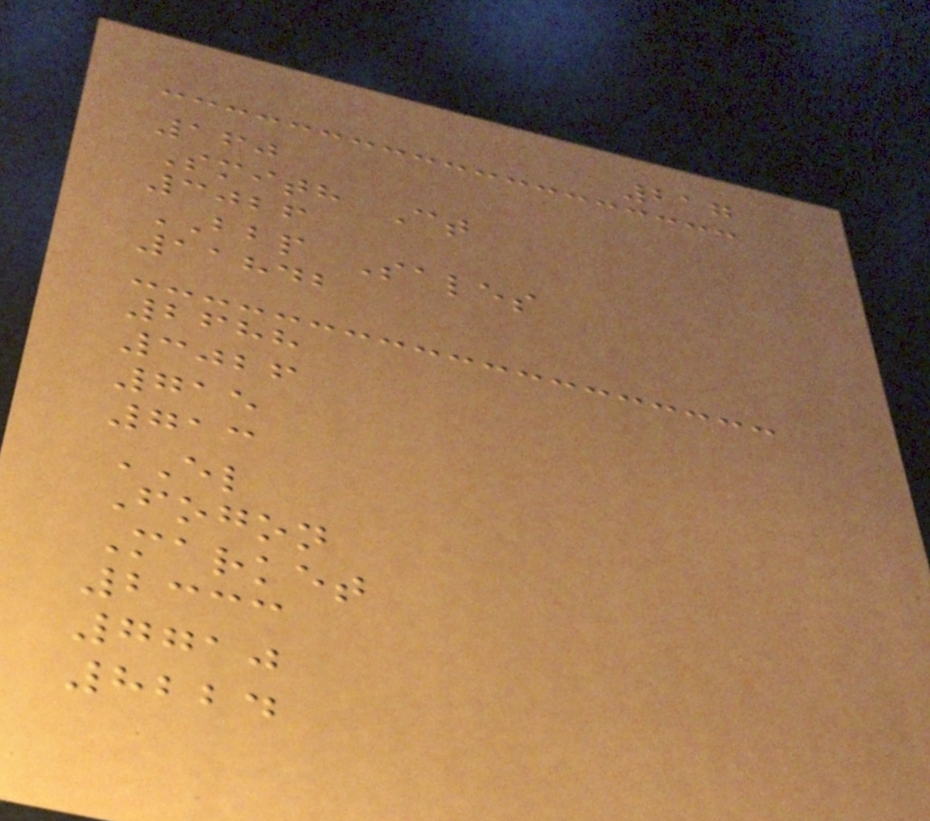217
160
Smith Ct
3026
BBP Sales
11842
2688
3026
715
713
EL
Fogon
Market
2333
7710
8224
